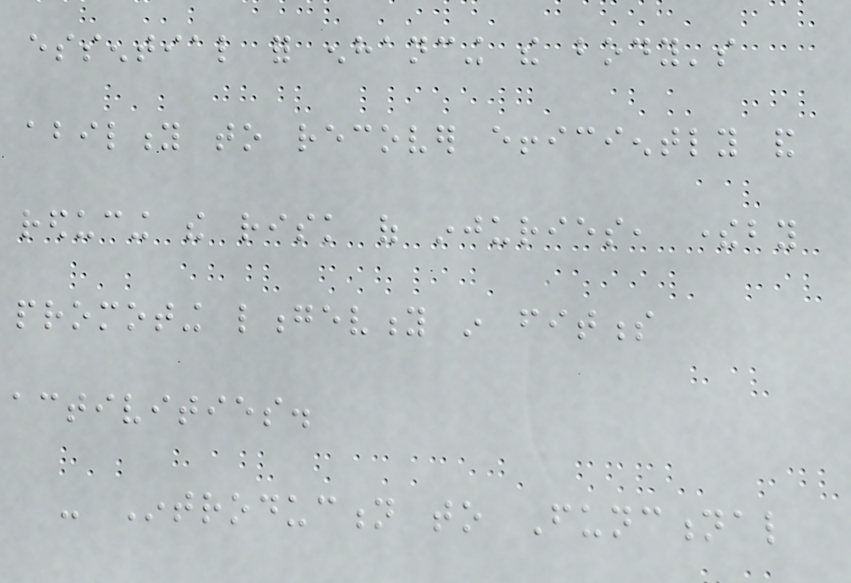essential for enhancing the body's
ability to recover efficiently and
reducing the risk of injuries, thereby
promoting longevity in fitness
activities.
- Introduction to Functional
